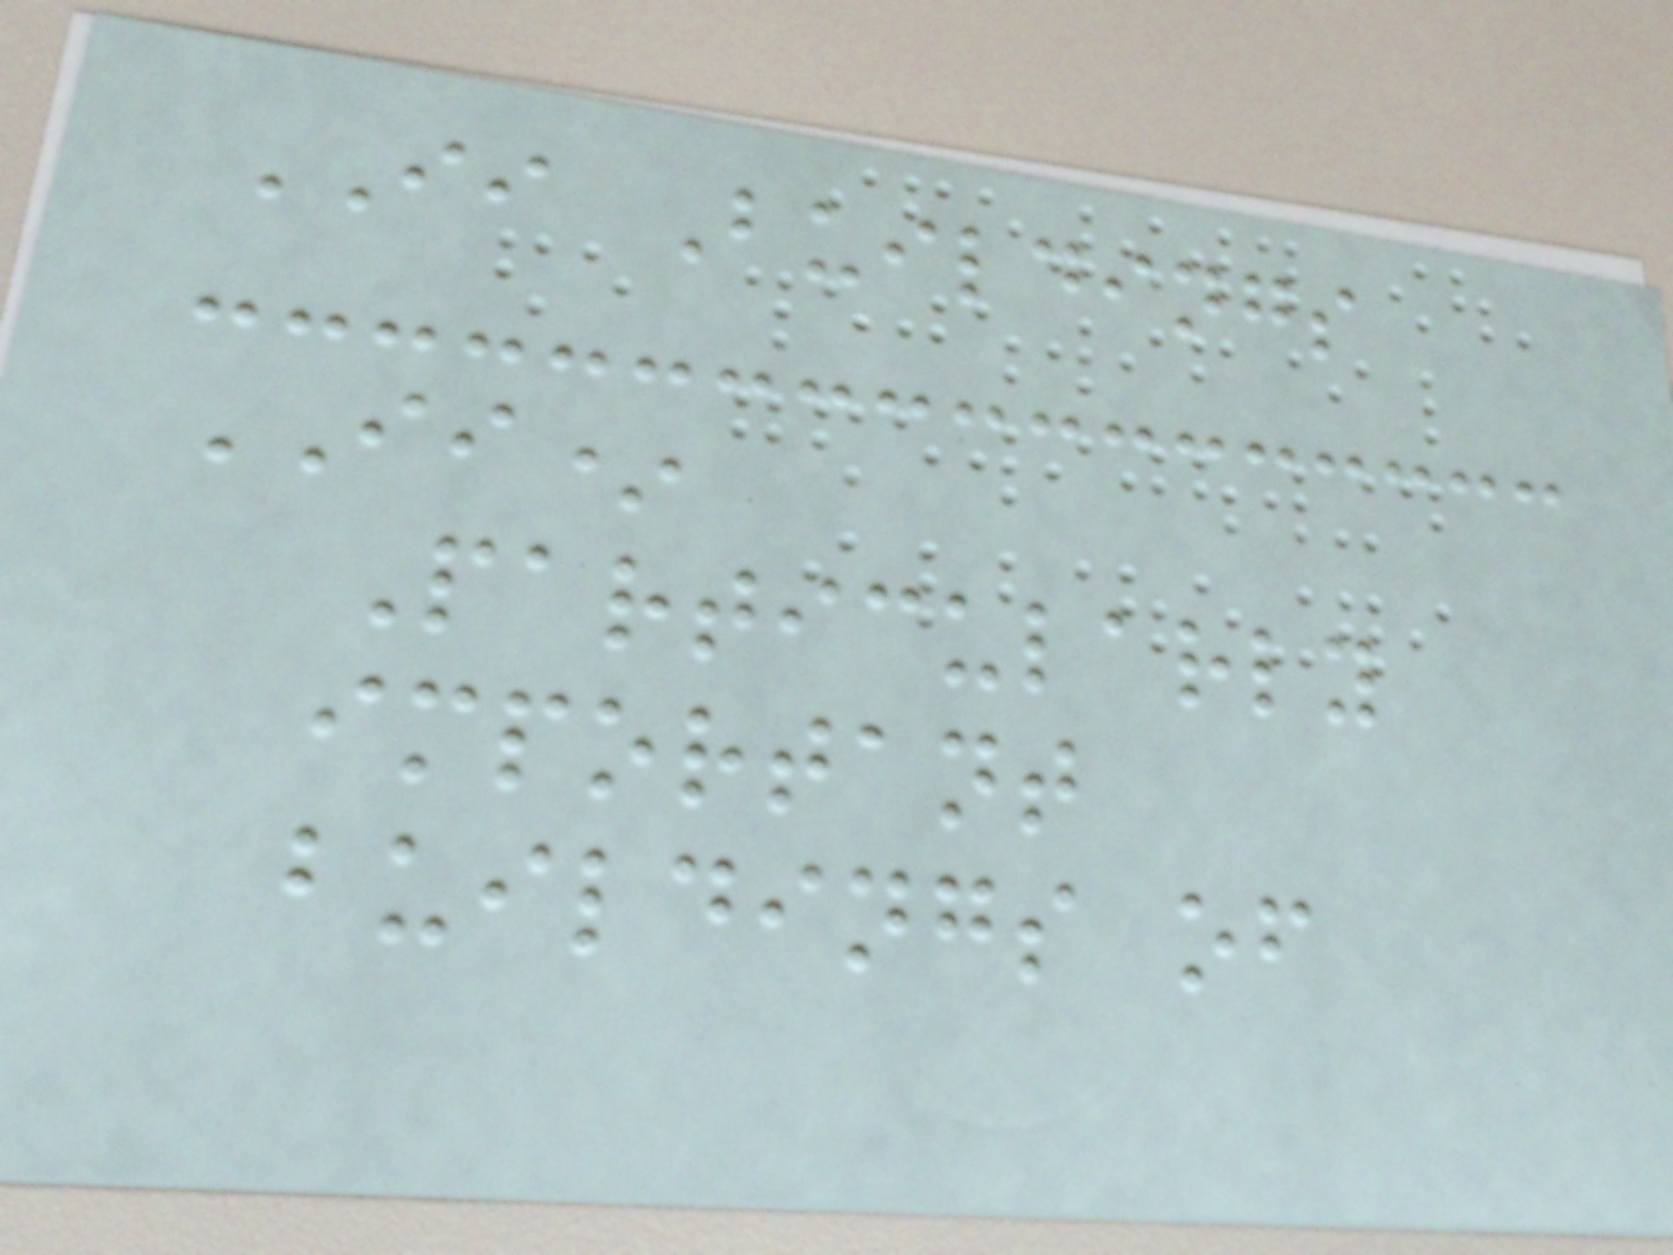II Buildings
II*
Particularly
important
buildings of
